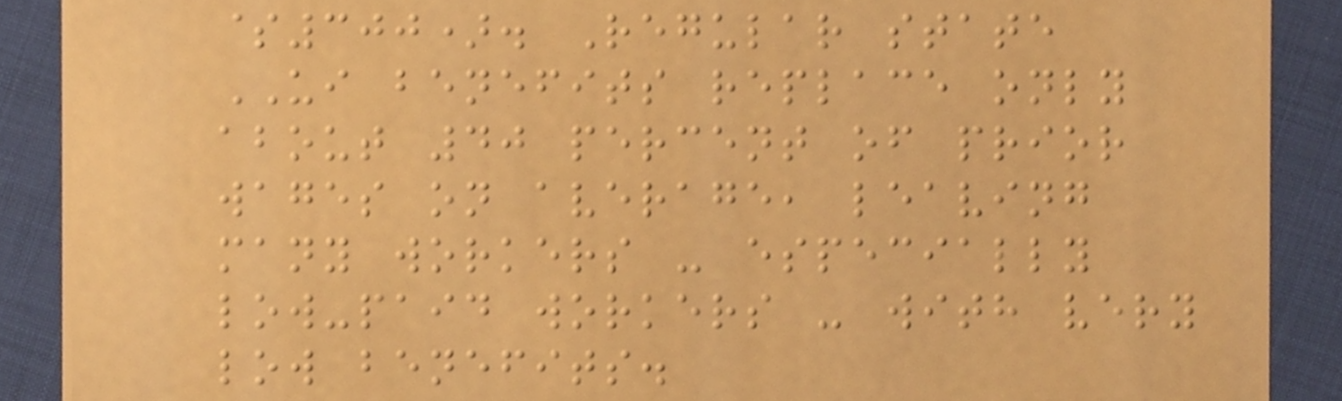$300). Regular state
UI benefits replace only
about 40 percent of prior
wages on average, leaving
many workers - especially
low-paid workers - with very
low benefits.
